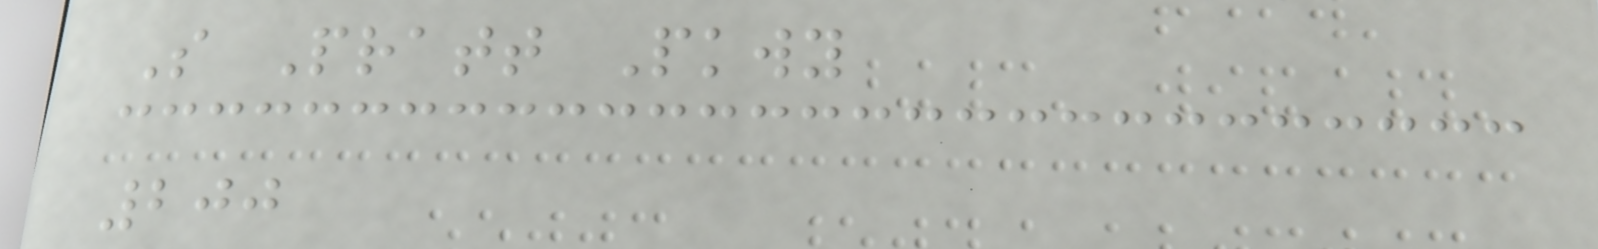S Pratt Pkwy
200
